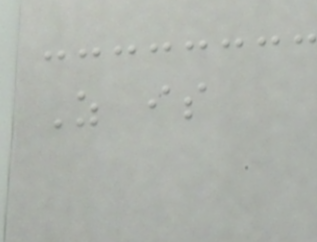As is
